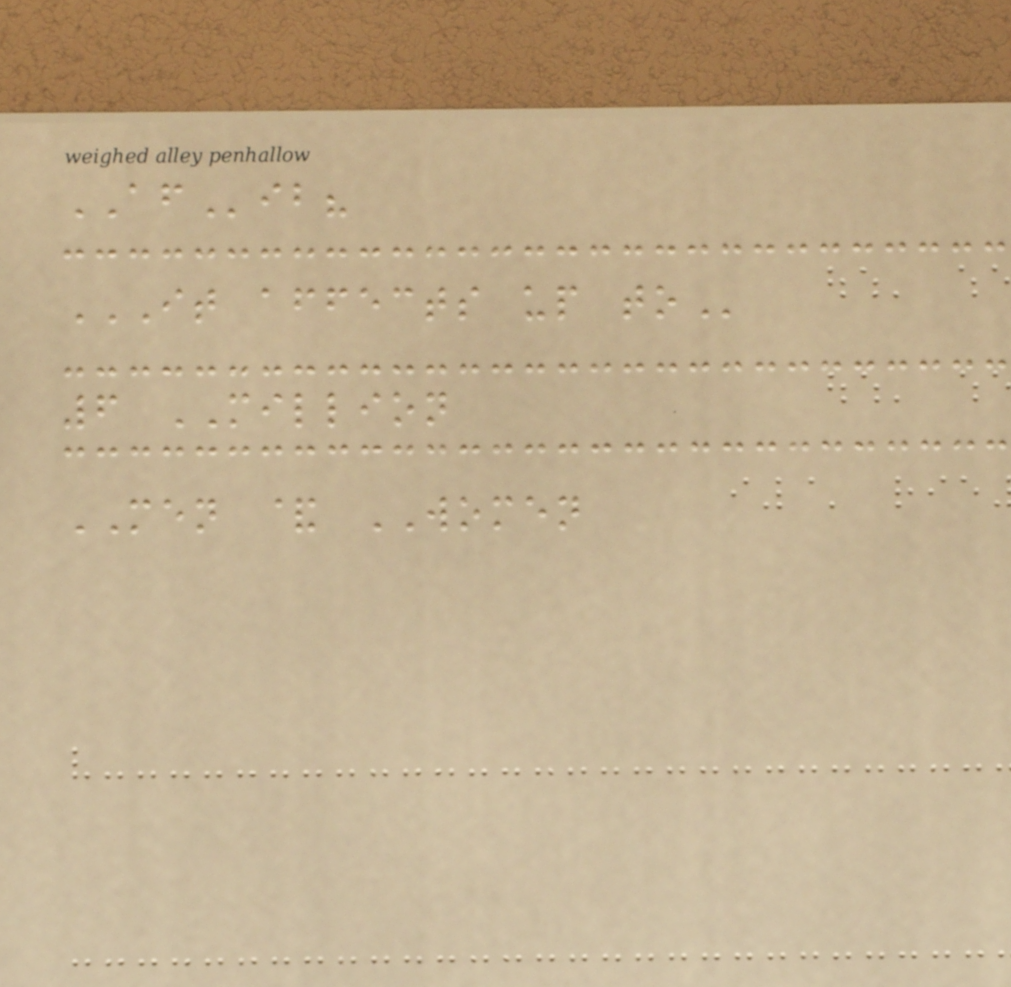AFib?
IT AFFECTS UP TO
6 MILLION
MEN & WOMEN
